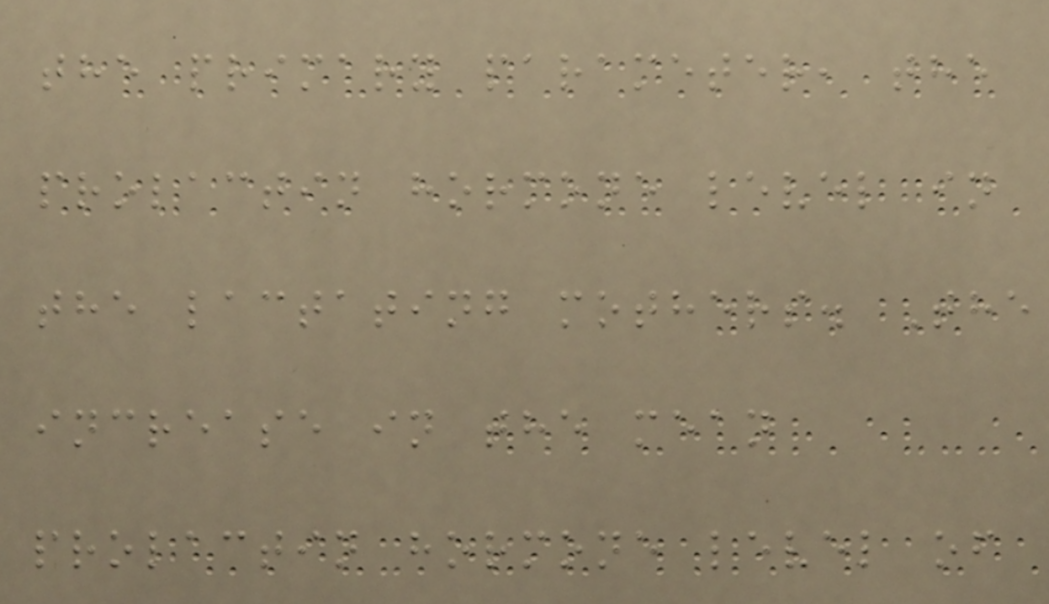the primary parameter, the
prolactin hormone level in
the lactating mothers. The
increase in the mean
prolactin hormone level of
